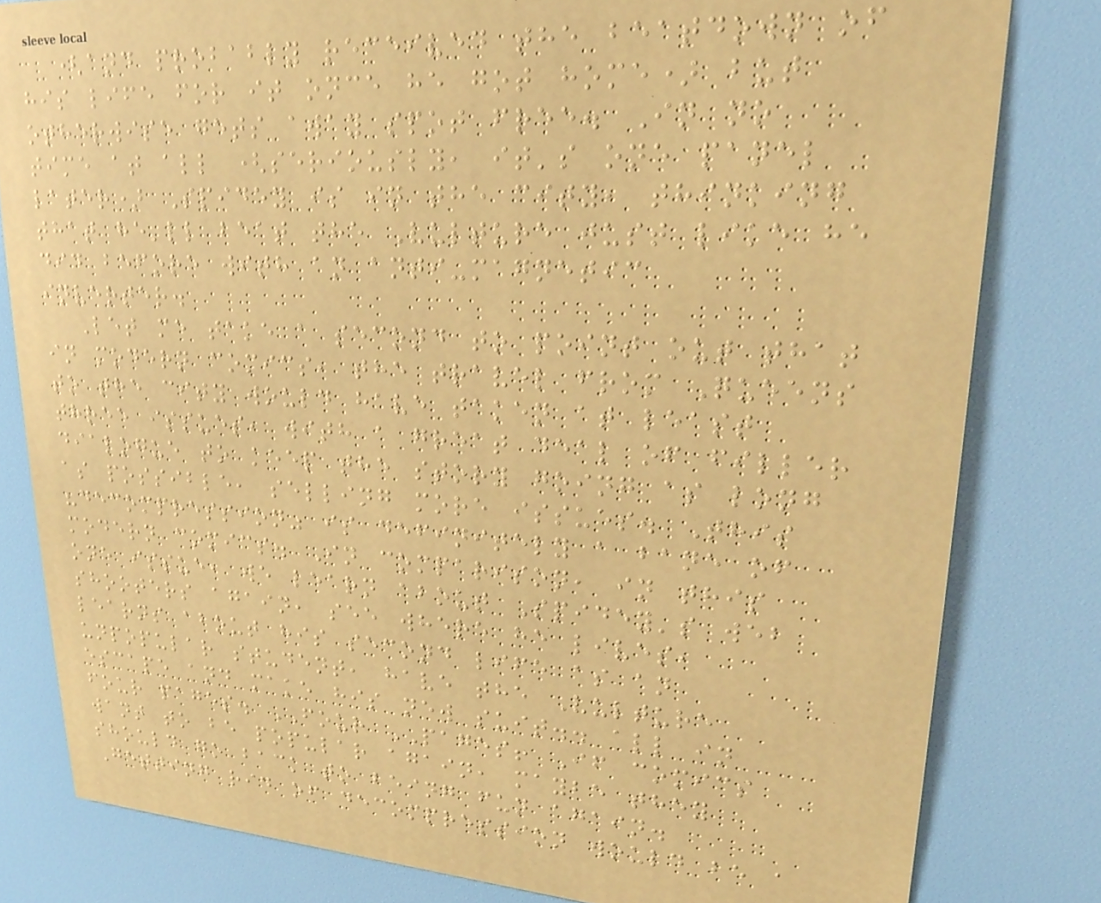(and probably received the beatdown of
his life for it once he got home) but
otherwise gets away spot free. In no
time at all (seriously, it's one panel
later) Spidey is in the city, thinking
that he'll beat the Vulture just like he
did before with an anti-magnetic
inverter.
Let me take a second to point out that
in modern comics, the travel from Queens
to the city would have taken at least
three issues, with a great deal of filler
dialogue to keep the story going as long
as possible, selling more issues. This
"decompression" is definitely a bane of
modern comics. In comparison, in this
one issue, we learn about Spidey's web
shooters again, see where he lives,
learns about his second life as an
unpopular student, have the Vulture
escape and make his new suit.. all in
four pages. FOUR PAGES! If comics
want to be popular again, maybe they
should go back to being fun again.
Getting rid of decompression would be a
